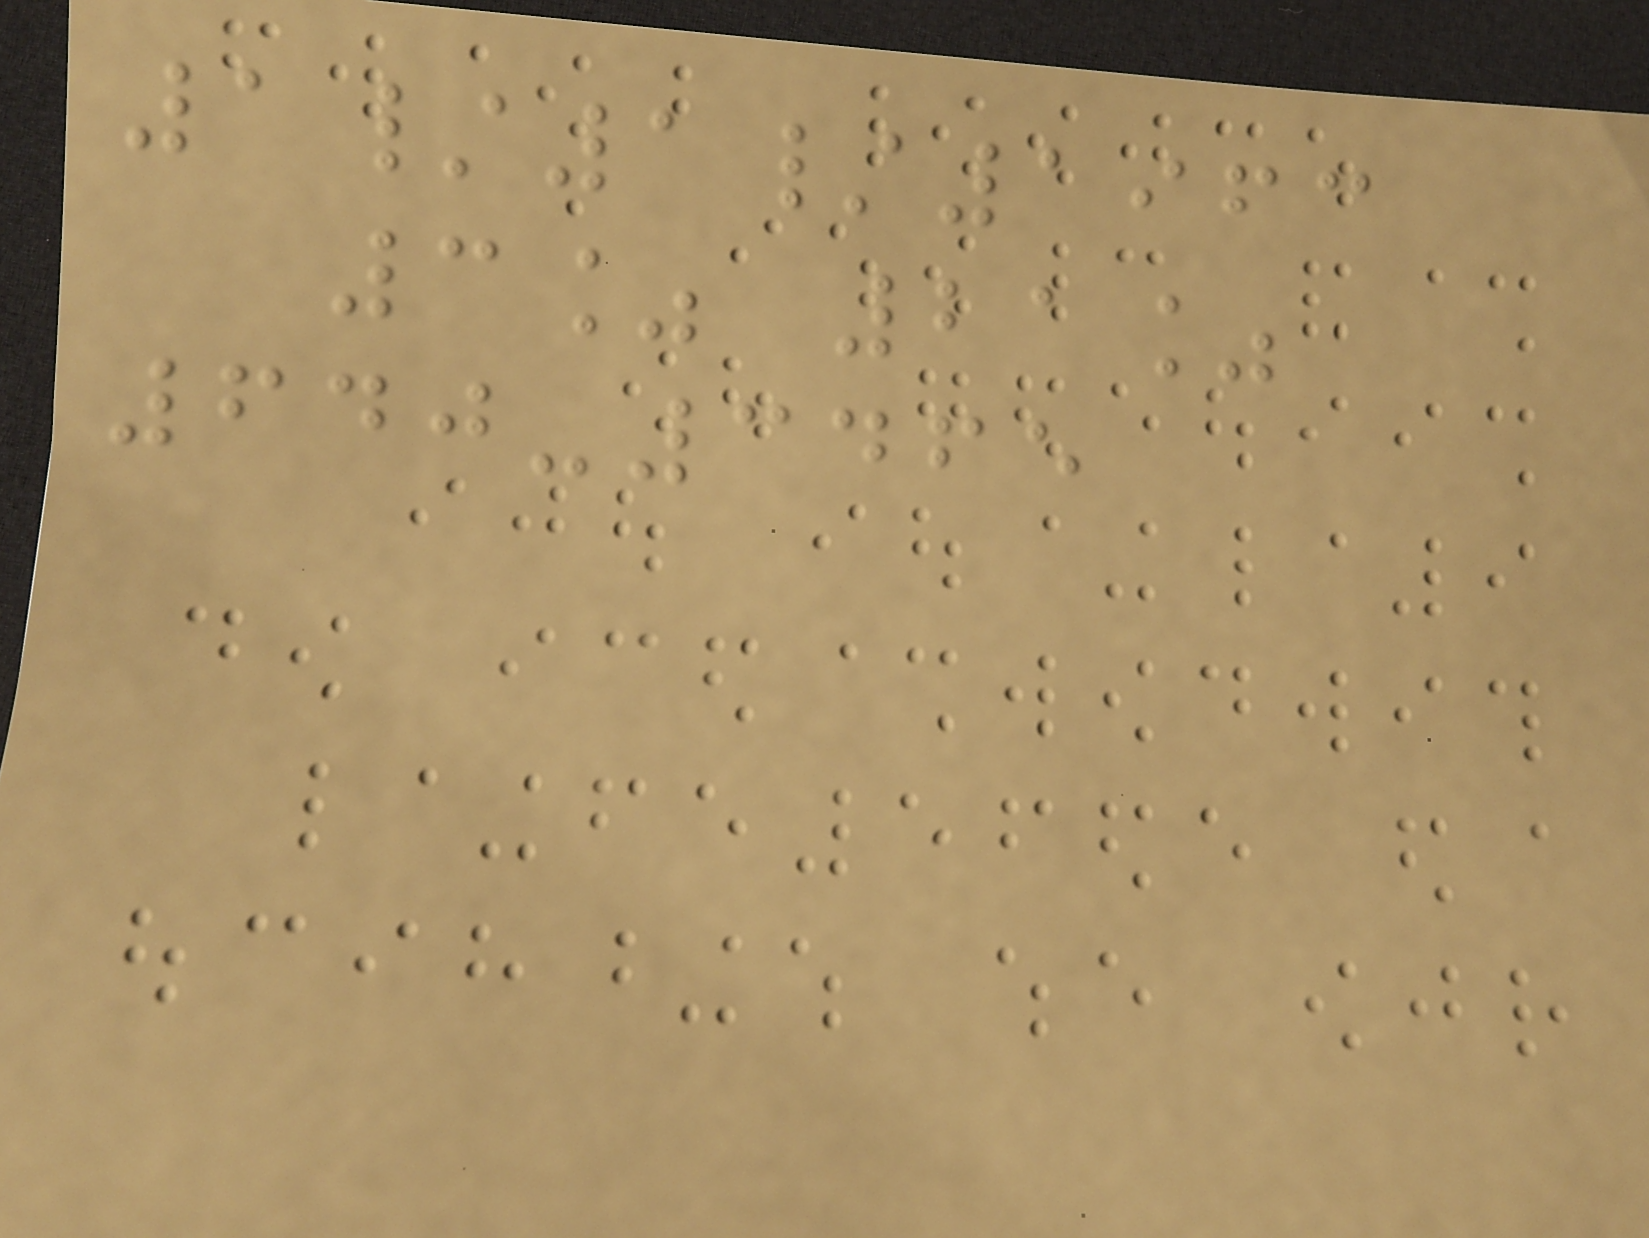1/1/1963
3% 21%
640-3465
